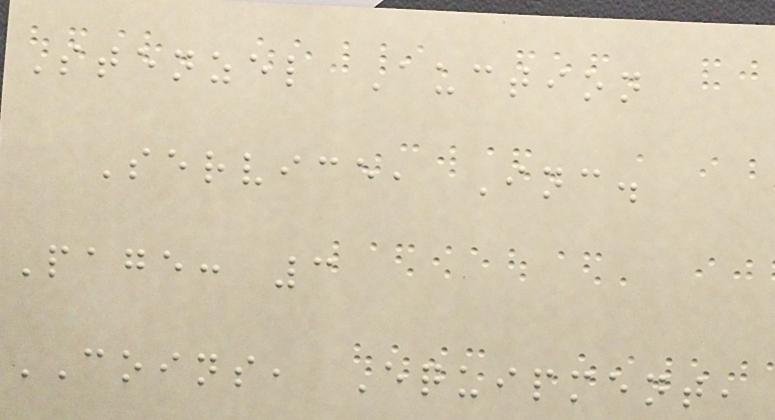Stenzel Auction
Service, Inc.
Page: 3
COINS, Equipment,
